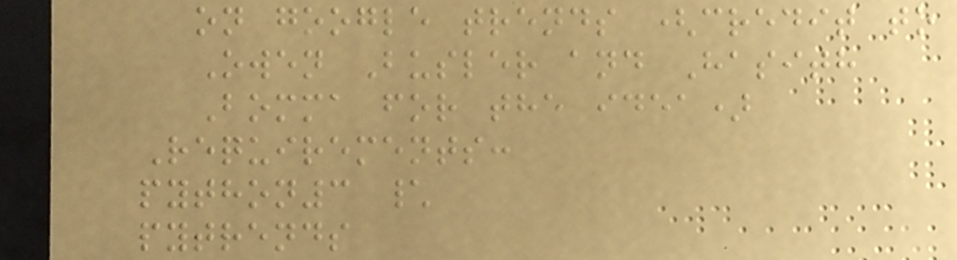on google trends (credit to
Owen Busler and Hasith
Bomma for the idea)
Requirements:
python3 \
pytrends
